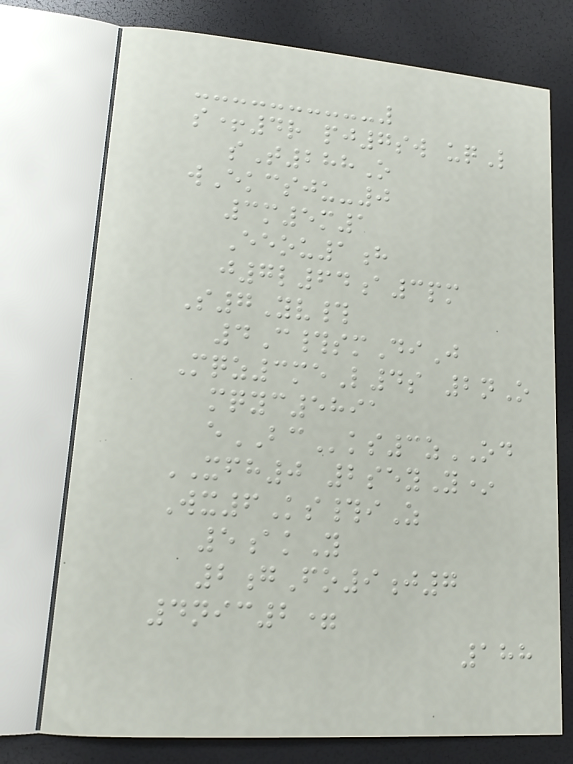s+4r pj7sw uqL
sT288O
wEkcsju-0
3m5m1
Eeou1h
j7l64a3pm
S7Yv#
4C#smDiJ
Mqz3meL4s 2nO
mqyc5891
eBCks3zOD
XFH0 2seyY*
Wx6Ks#iZ
5akY
2gFo9j7
4nic2=
188
